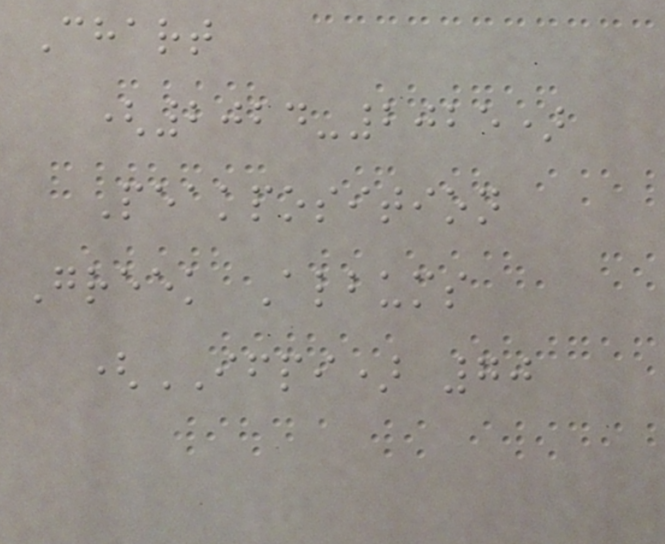Chart
(2024-2025)
Peakposition
Greek Albums
(IFPI) 70
